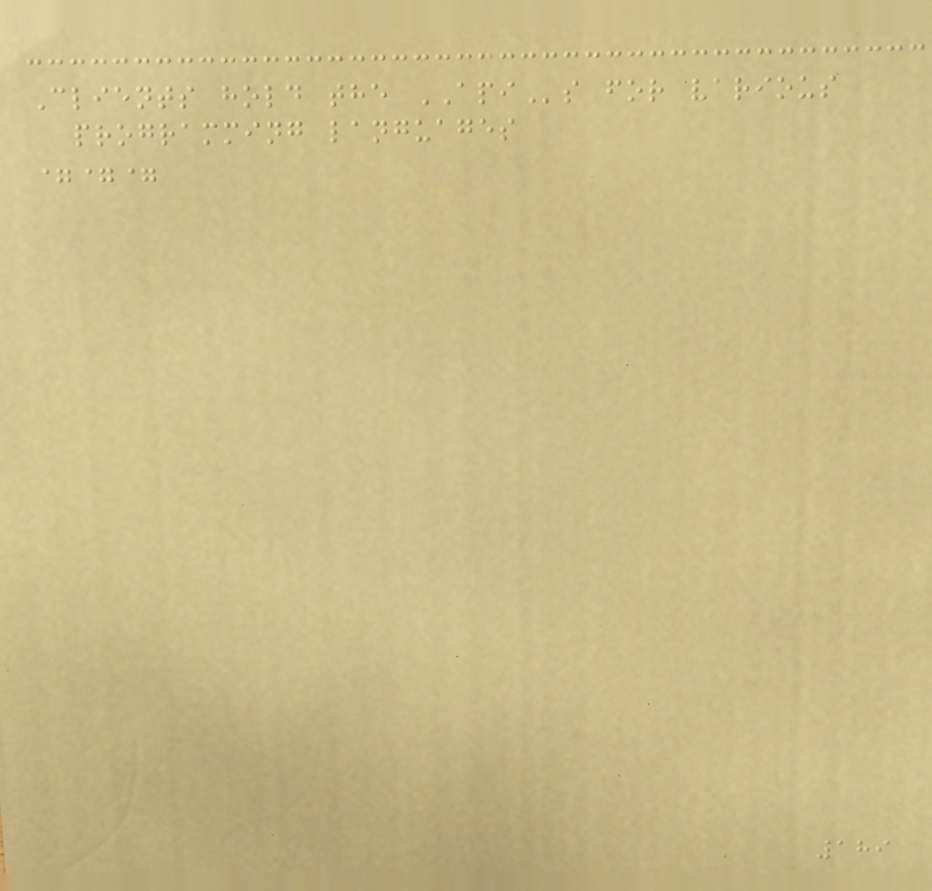Clients hold the APIs for various
programming languages
===
189
